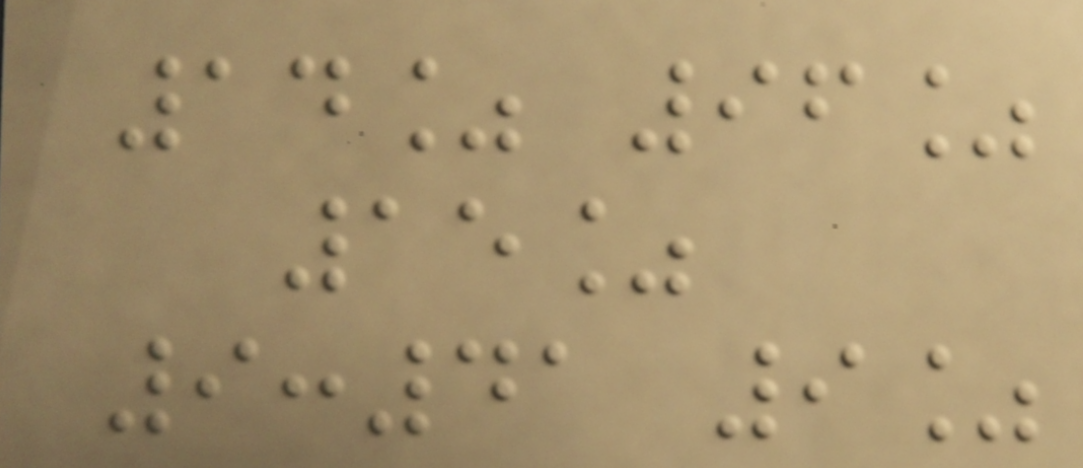14% 96%
15%
9:41 9%
